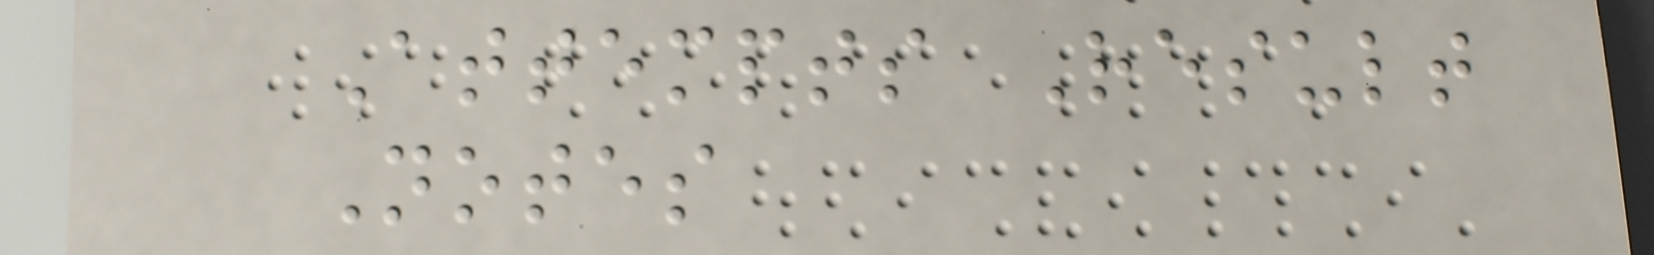Attempts Result
Notes
